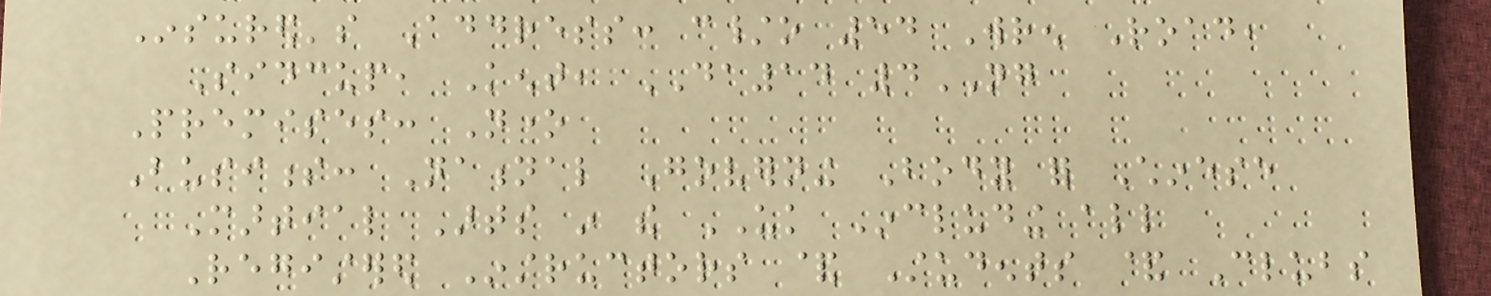Insured's Address: c/o 54 Wren Road,
Sidcup, Kent, DA14 4NG
Premises: None
Business: National Governing Body for Chinese
Martial Arts in the UK Including all
Registered Instructors & Students & Clubs
